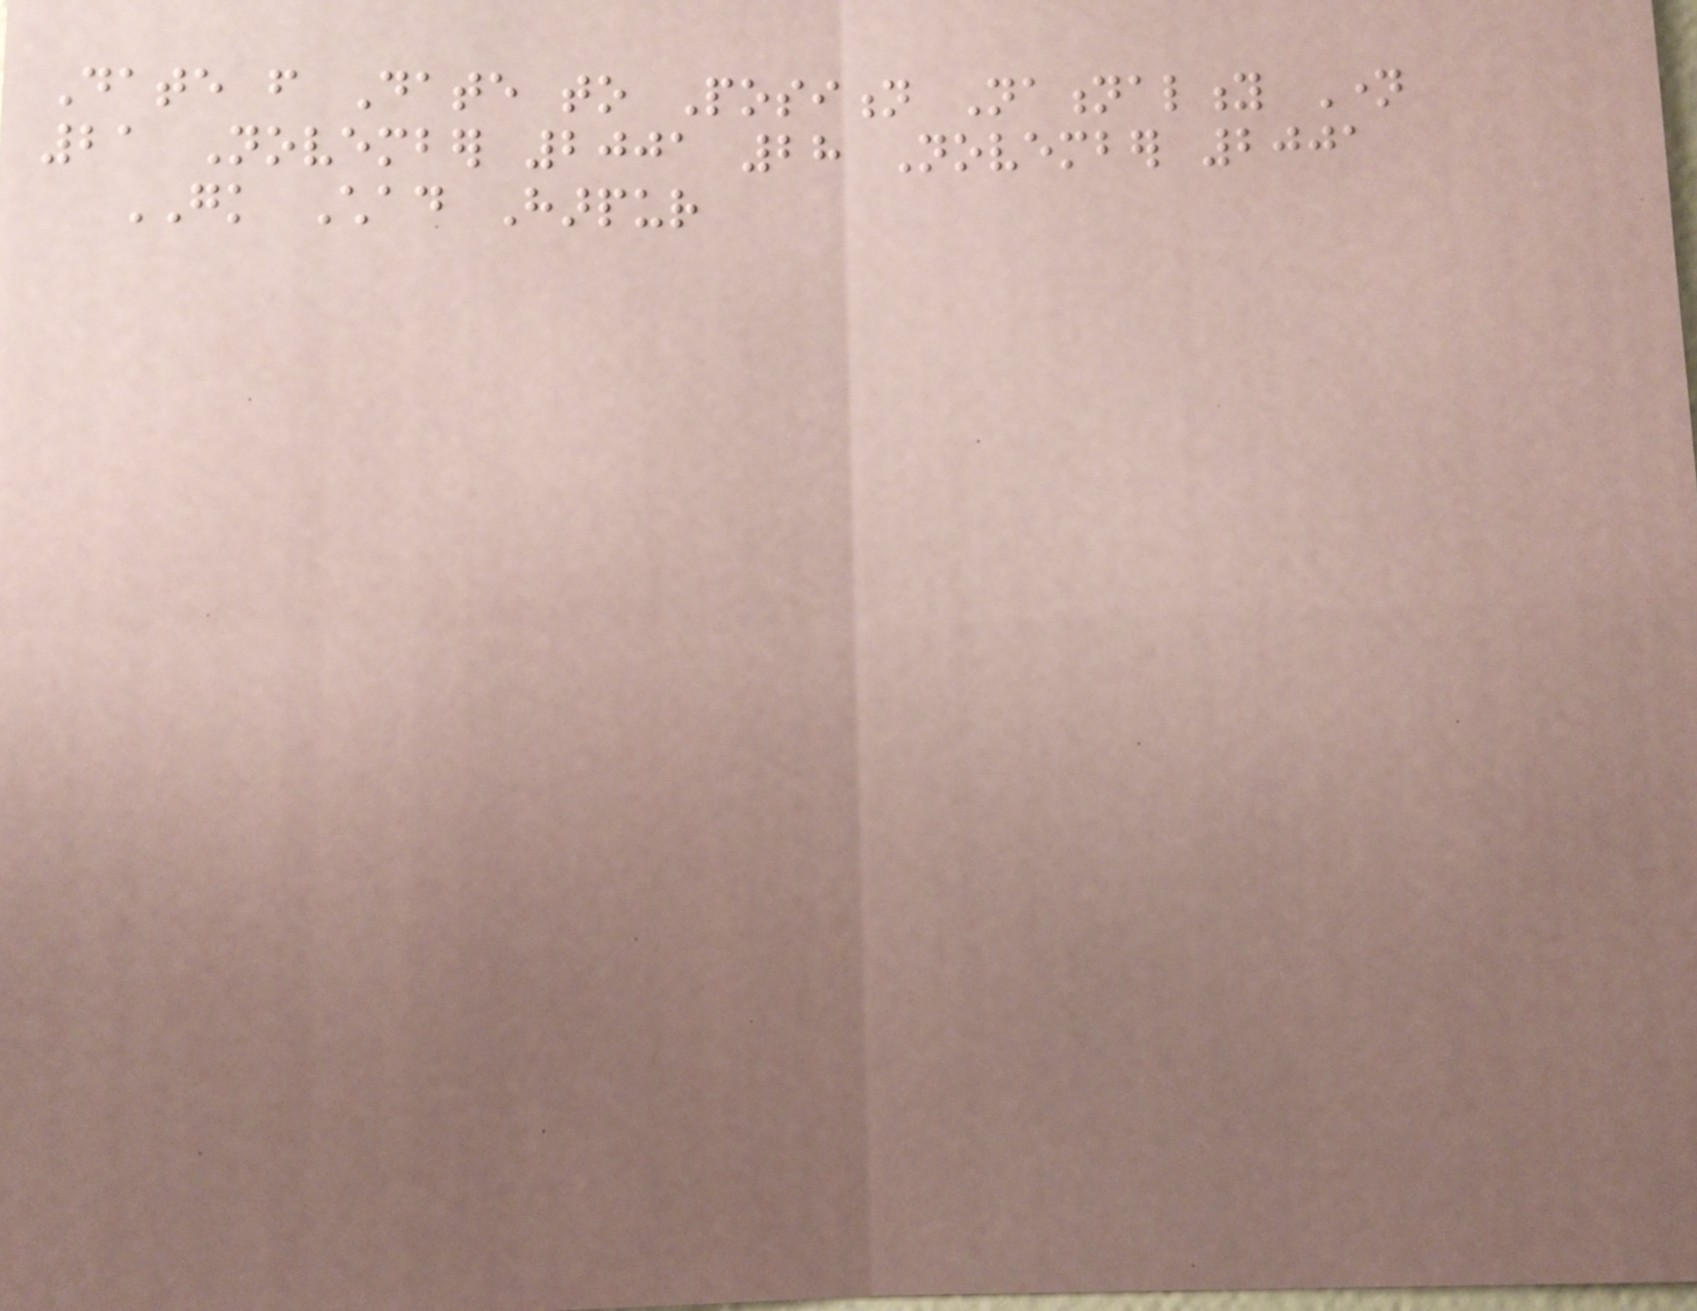Date from Date to Position Nationality Name
21 November 2001 28 November 2001
GK Chad Harpur
